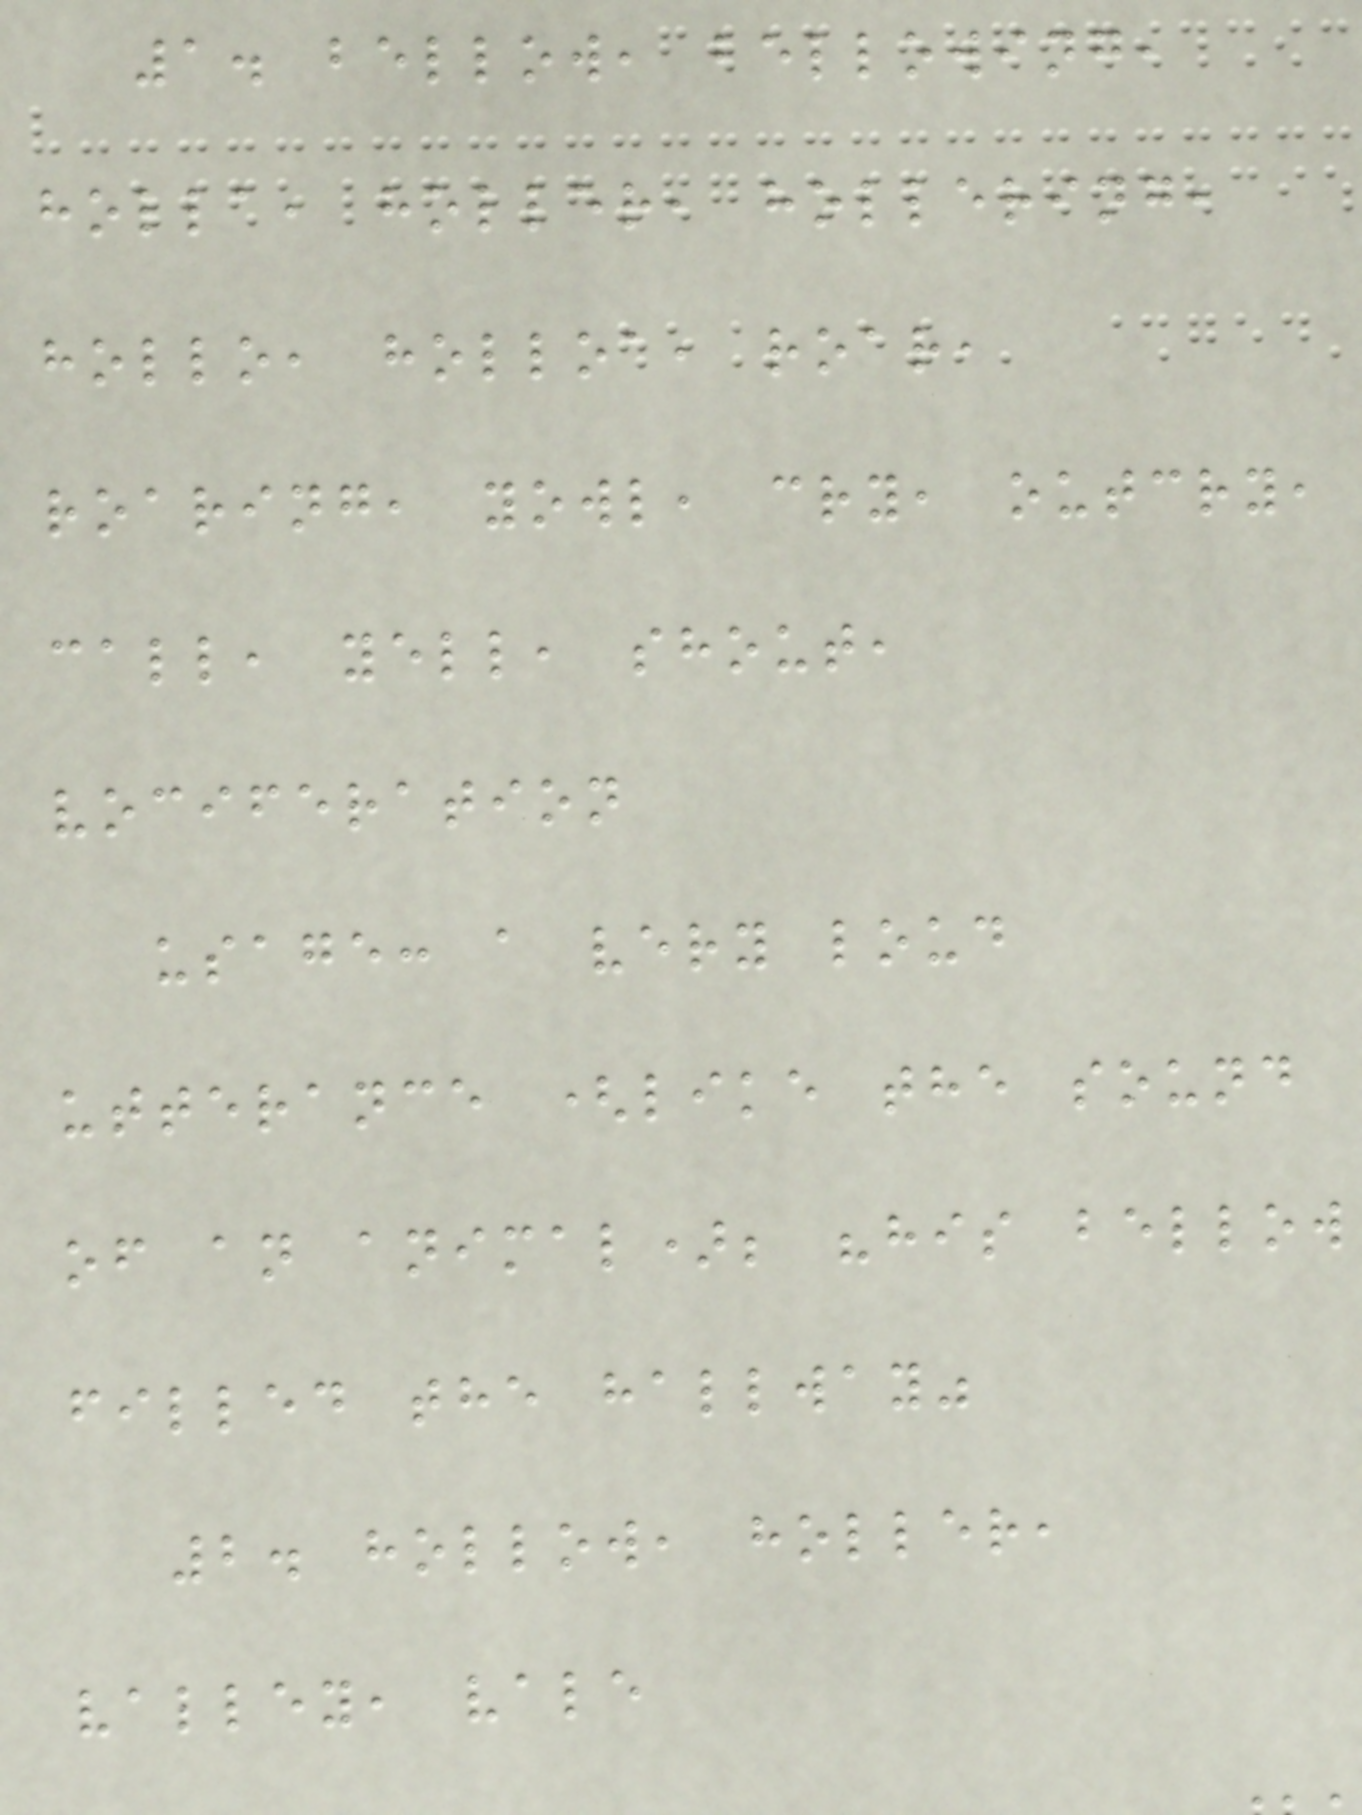1. bellow, bellowing,
holla, holler, hollering,
hollo, holloa, roar,
roaring, yowl, cry, outcry,
call, yell, shout,
vociferation
usage: a very loud
utterance (like the sound
of an animal); "his bellow
filled the hallway"
2. hollow, holler,
valley, vale
